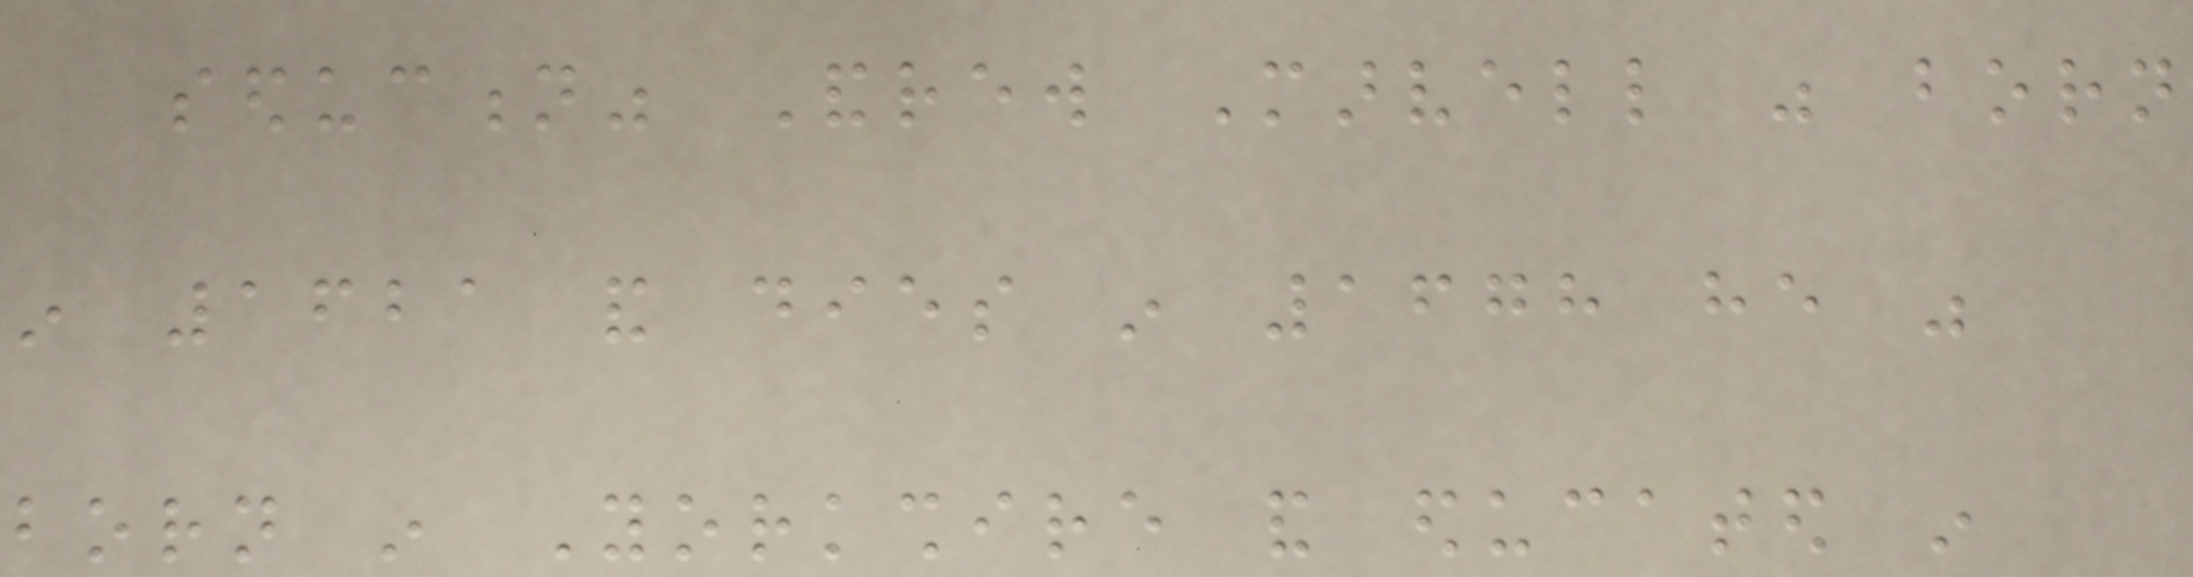seduction" Andrew Marvell was born
in 1621 and dies in 1678 he was
born in Yorkshire and educated in
